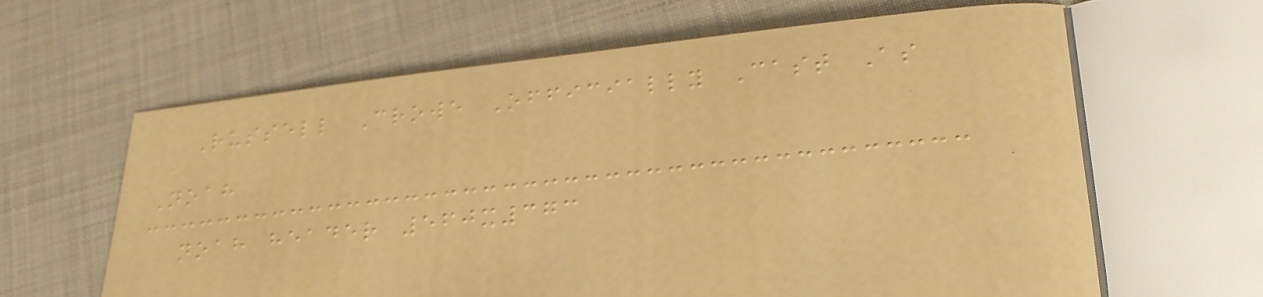Russell Crowe Officially Cast As
Noah
noah header 560x373
